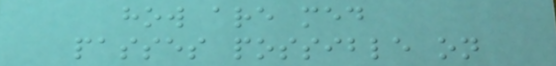how are med
passes possible on
